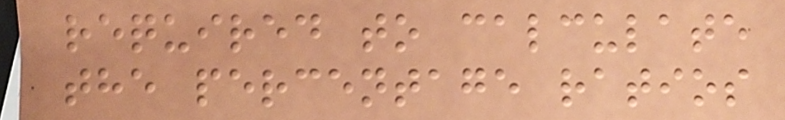required to calculate
the percentage ratios
